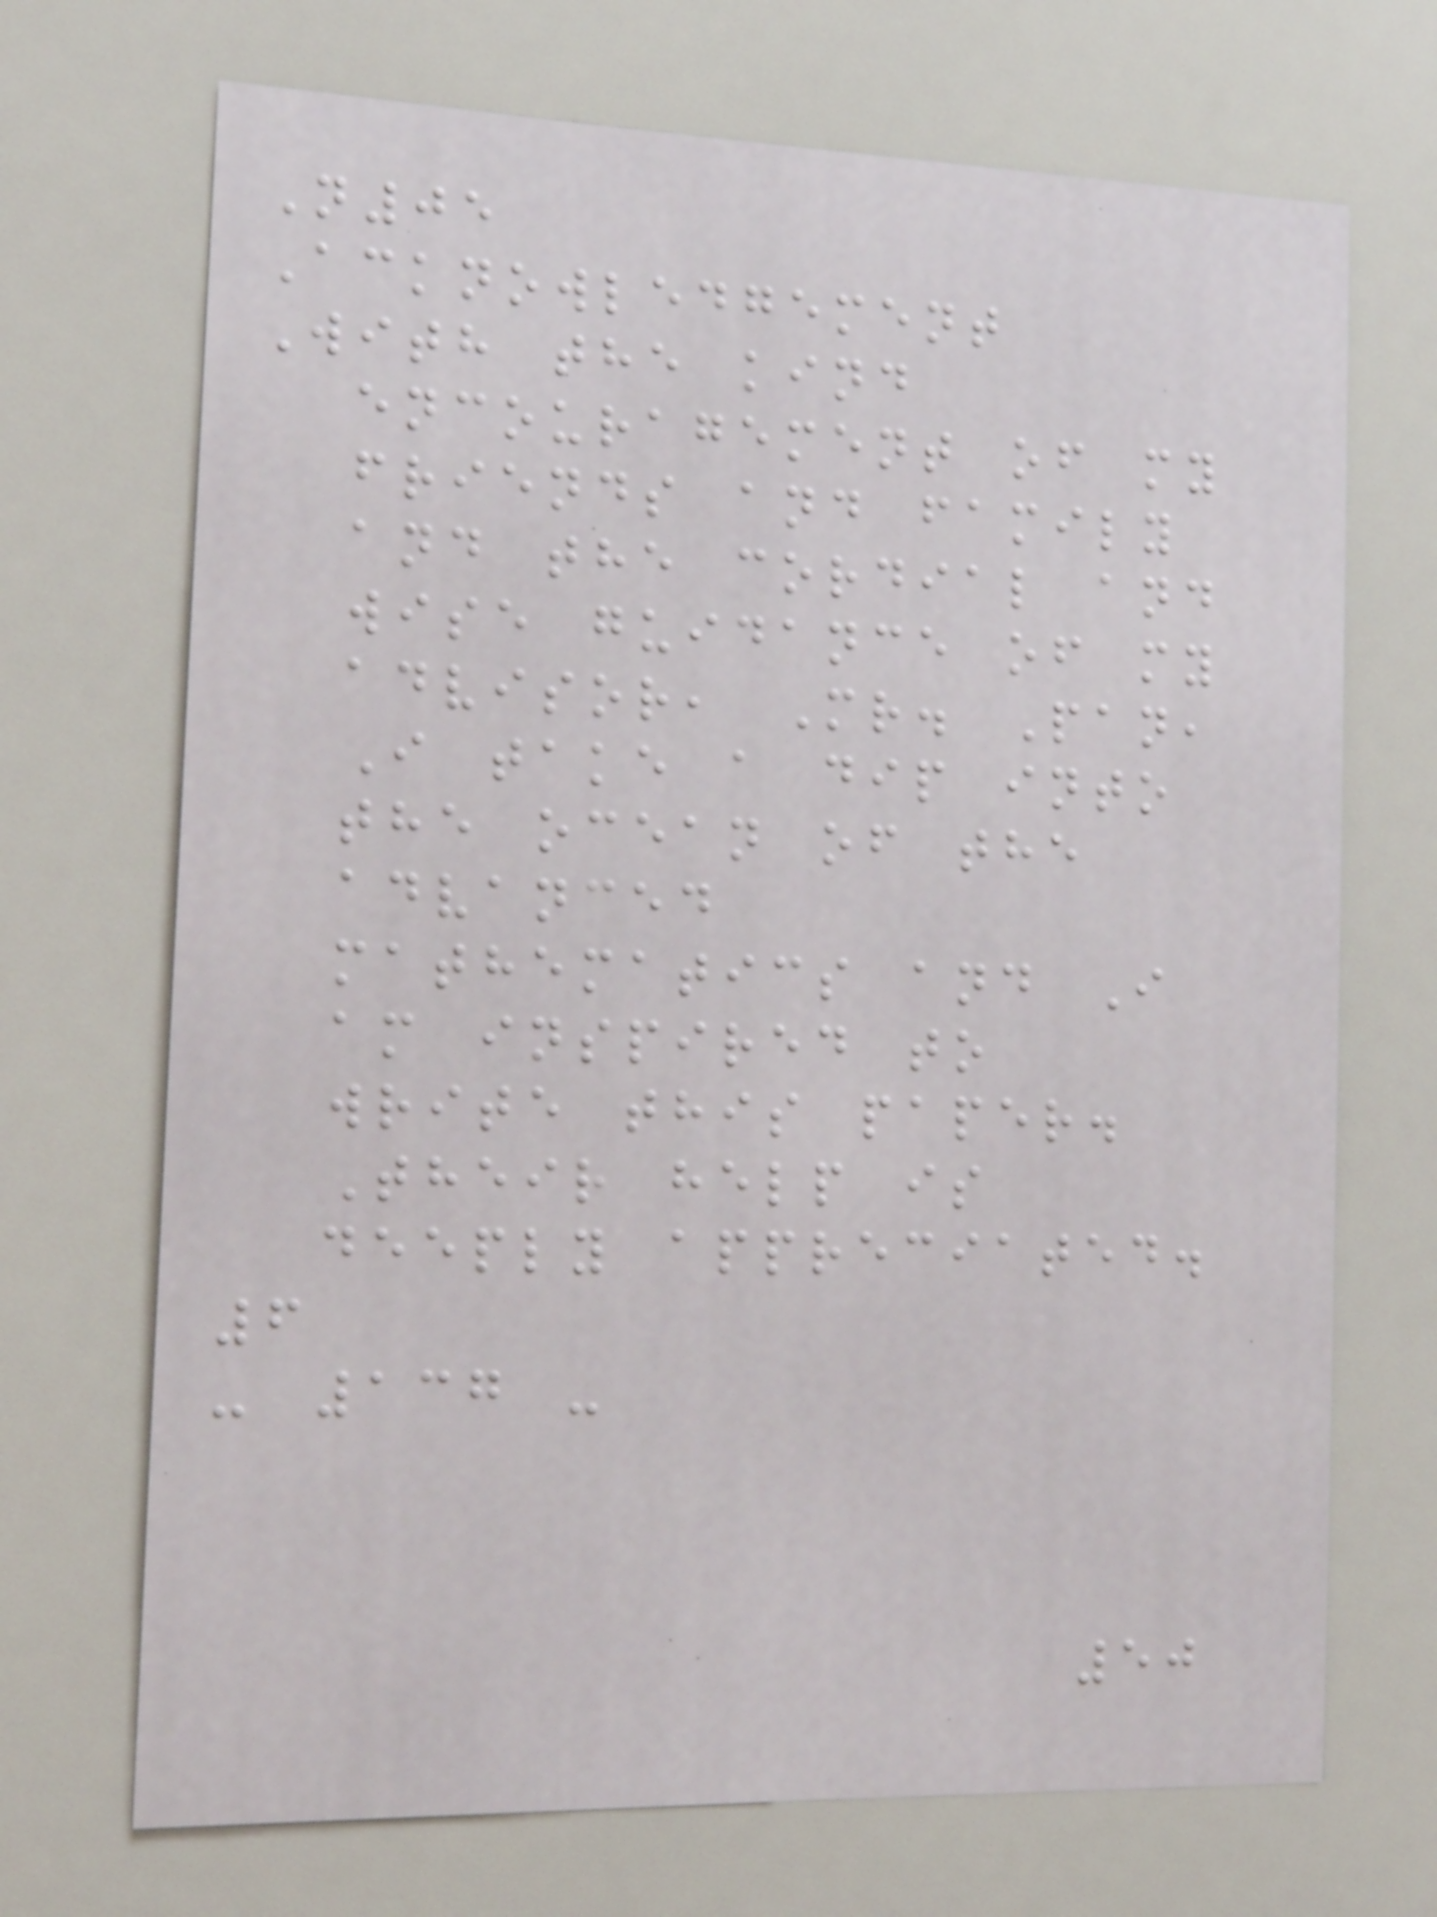N05
Acknowledgement
With the kind
encouragement of my
friends and family
and the cordial and
wise guidance of my
advisor, Mr. Pan,
I take a dip into
the ocean of the
advanced
mathematics and I
am inspired to
write this paper.
Their help is
deeply appreciated.
6
- 137 -
50
